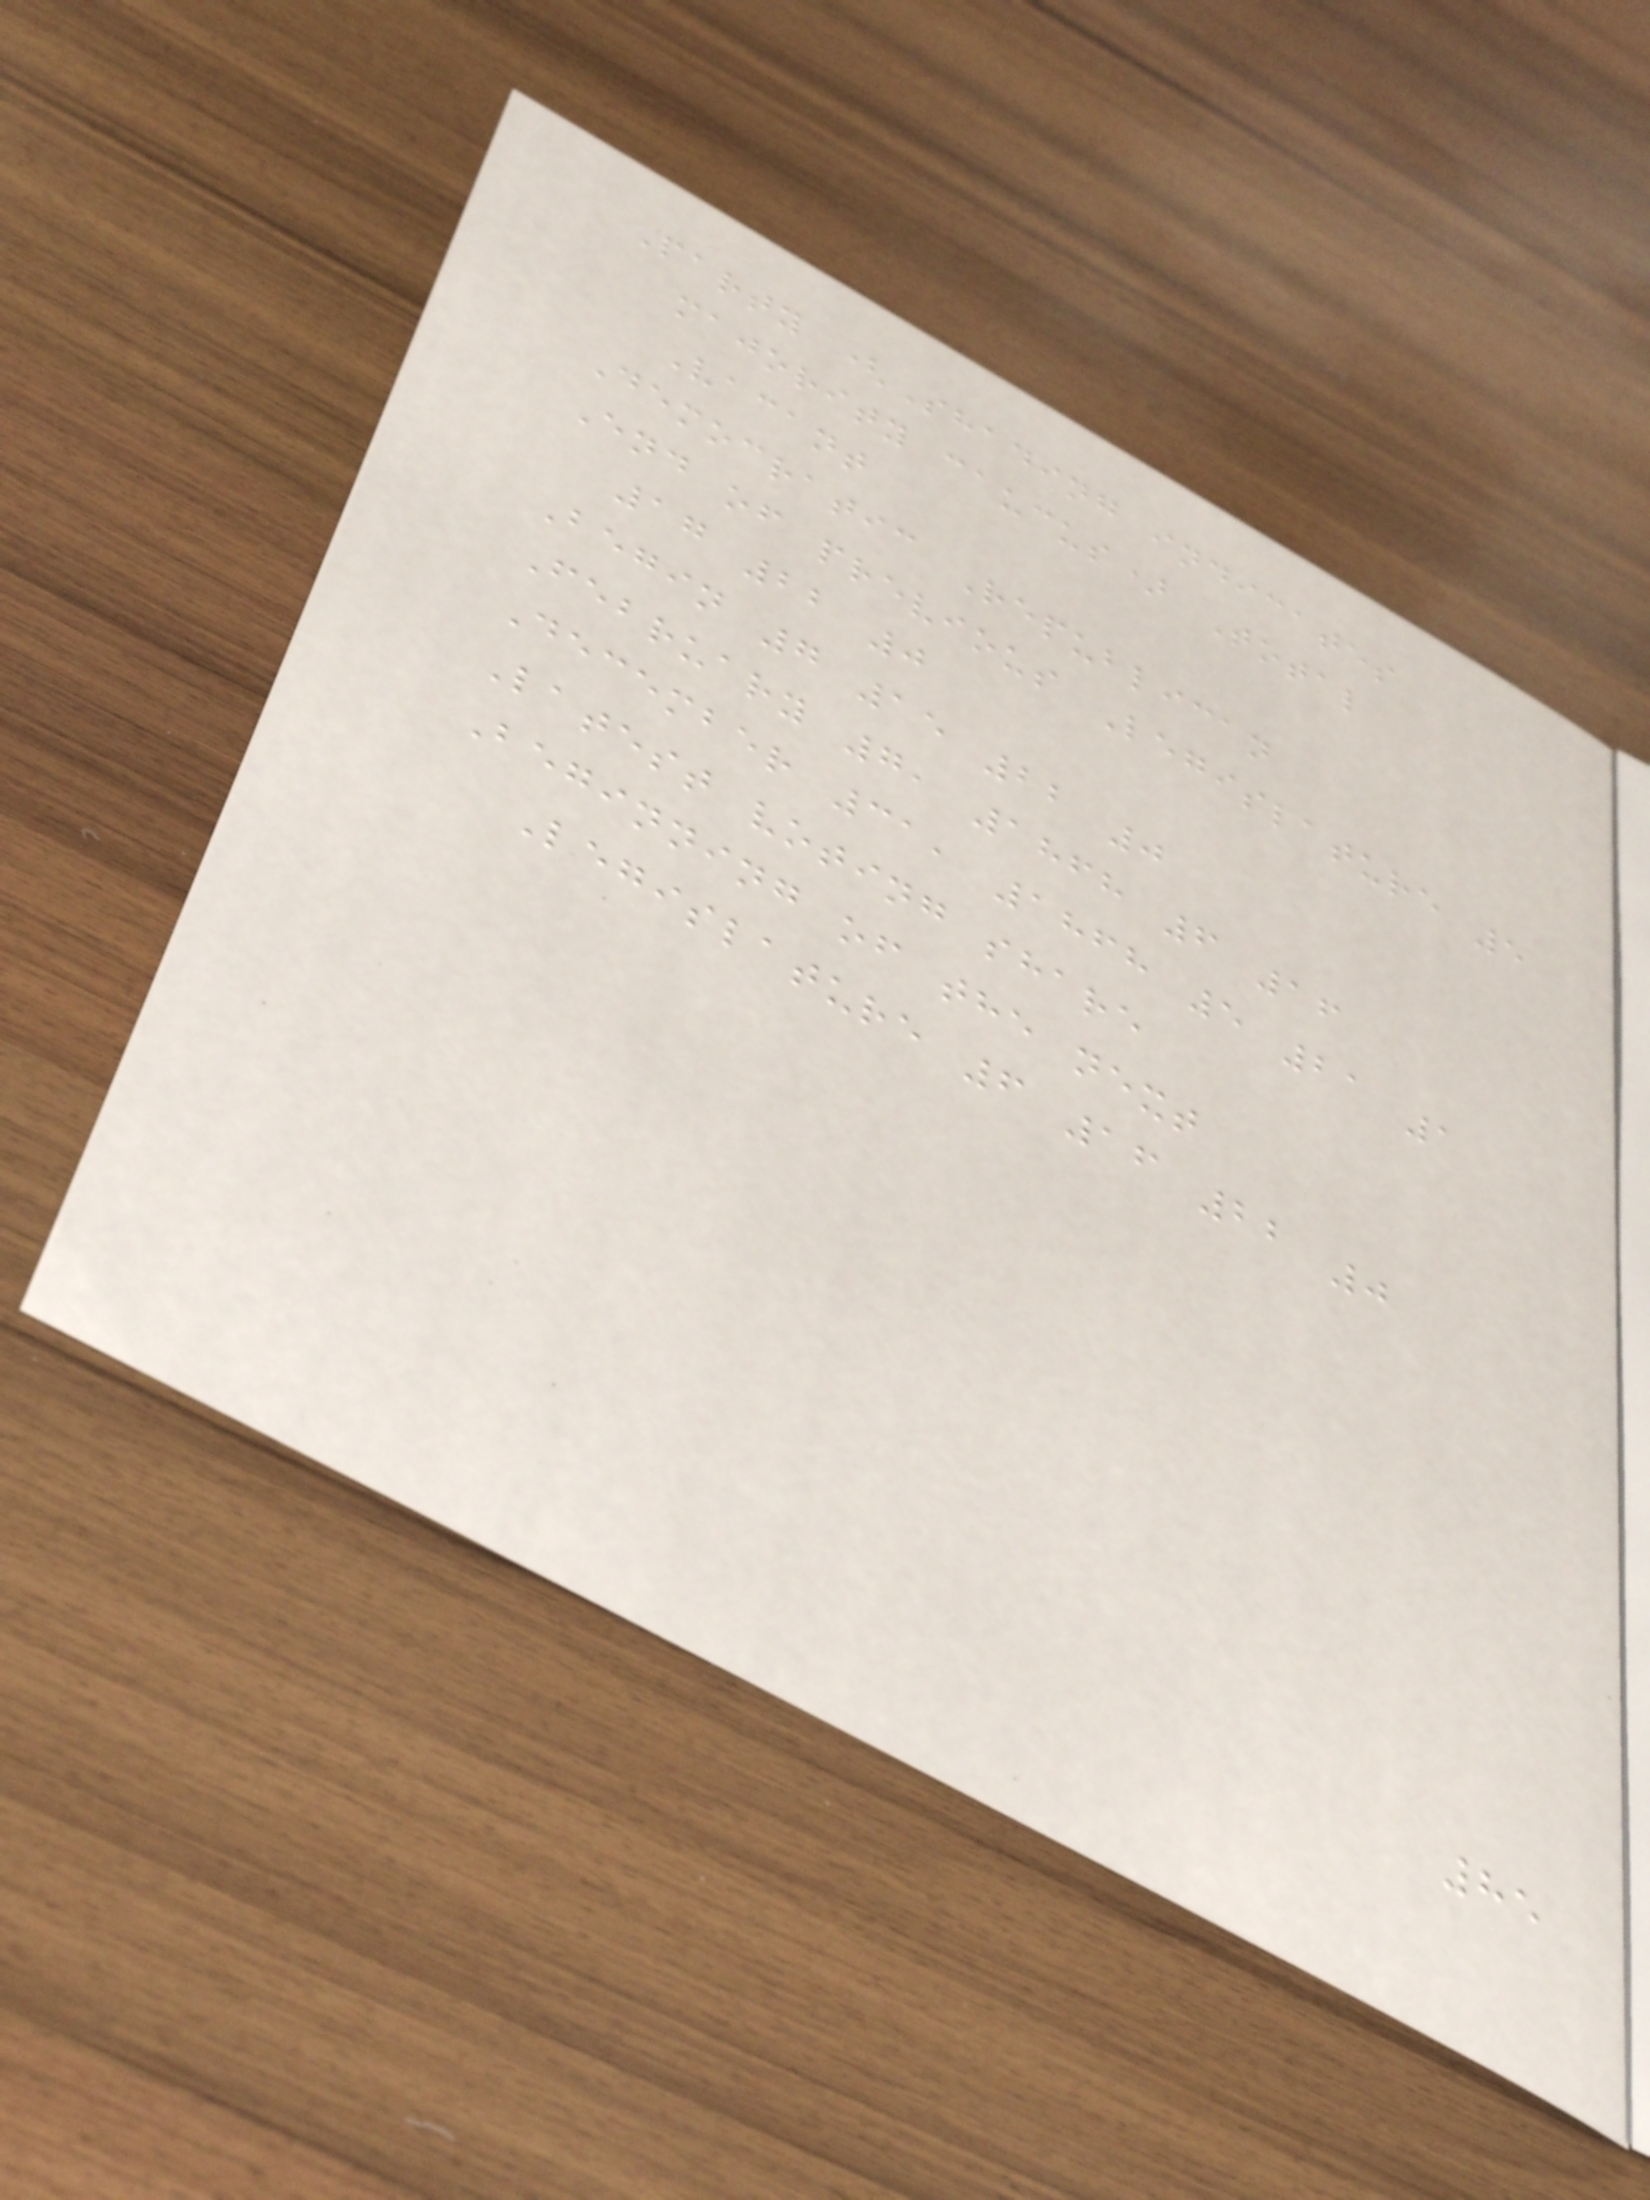Party (Shading indicates
majority caucus) Total
Vacant
Democratic Republican
End of previous Legislature 5
17 22 0
Begin 7 15 22 0
February 7, 1868 6 16
December 31, 1868 5 21 1
Latest voting share
Beginning of the next
Legislature 6 16 22 0
85
